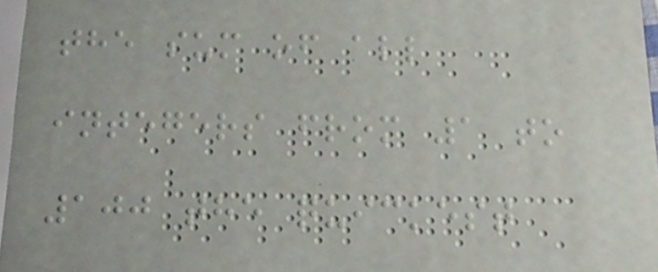the sum of all
integers from 1 to
100 the quickest
